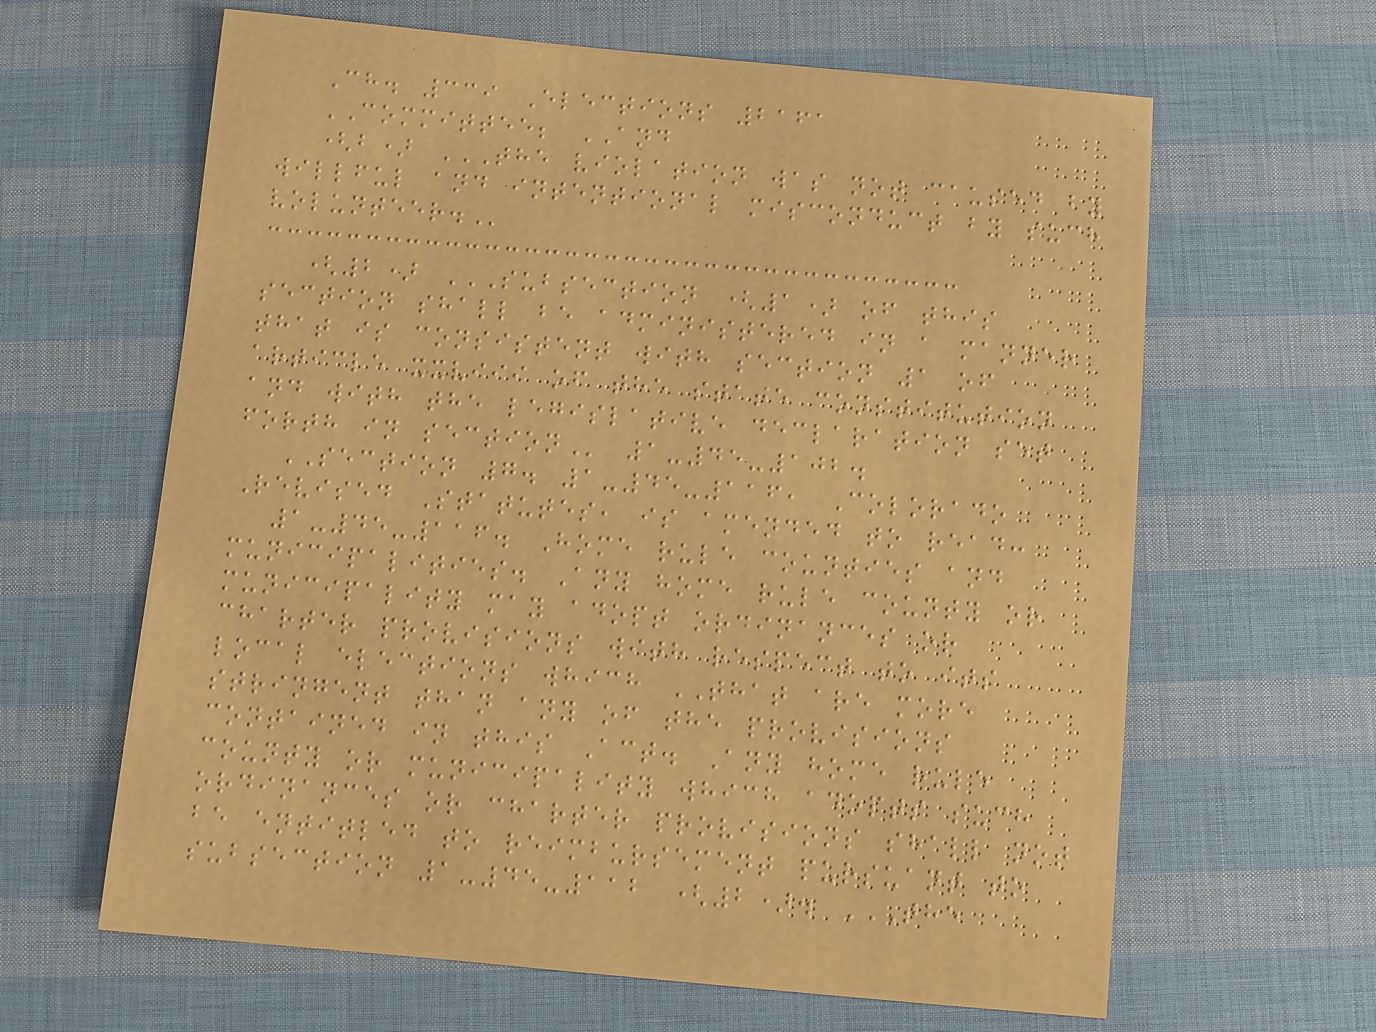Ch. 339 Elections 2161
COMMITTEE; AND
(b) THE VIOLATION WAS NOT CAUSED BY
WILLFUL AND INTENTIONAL MISCONDUCT BY SUCH
VOLUNTEER.
(2) SUBSECTION (1) OF THIS
SECTION SHALL BE ADMINISTERED IN A MANNER
THAT IS CONSISTENT WITH SECTION 1 OF
ARTICLE XXVIII OF THE STATE CONSTITUTION
AND WITH THE LEGISLATIVE DECLARATION SET
FORTH IN SECTION 1-45-102.
SECTION 7. 1-45-116, Colorado
Revised Statutes, is amended to read:
1-45-116. Home rule counties and
municipalities. Any home rule county or
municipality may adopt ordinances or
charter provisions with respect to its
local elections which THAT are more
stringent than any of the provisions
contained in this Act. Any home rule
county or municipality which adopts such
ordinances or charter provisions shall not
be entitled to reimbursement pursuant to
subsection 1-45-112 (2). THE
